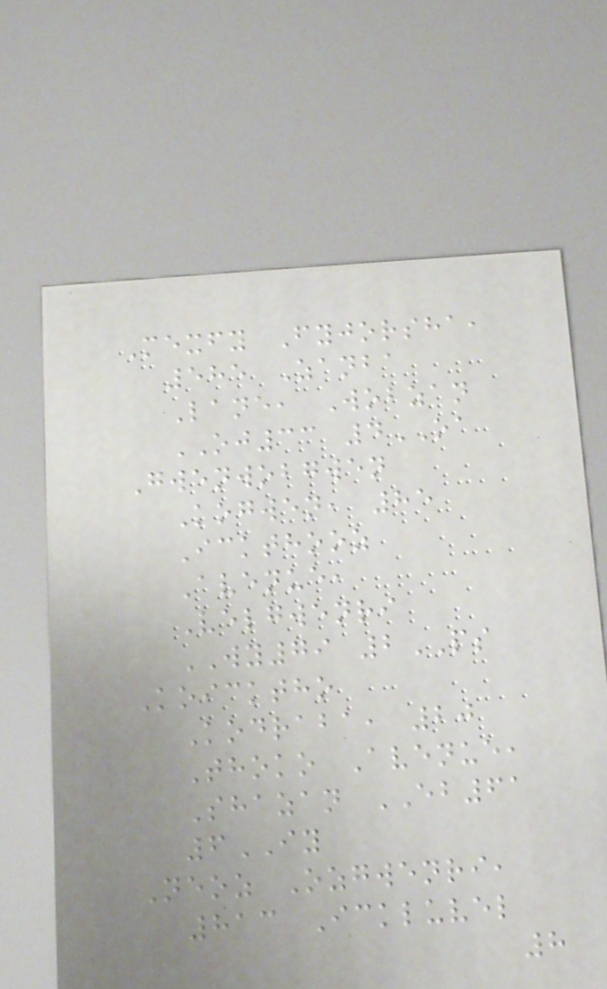Mexfy Fyjorsha,
585 Zanba
Lane, Wobzan
OJ33 4OA
Gwenwobgwen
Kogwen, 85
Ickthooz
Avenue,
Velgwenri
WY79 2PS
Koicktho
Kodraba, 20
Thoko Avenue,
Shazan EB61
6IY
Neoz Ozgwenri,
813 Ickluvel
8
